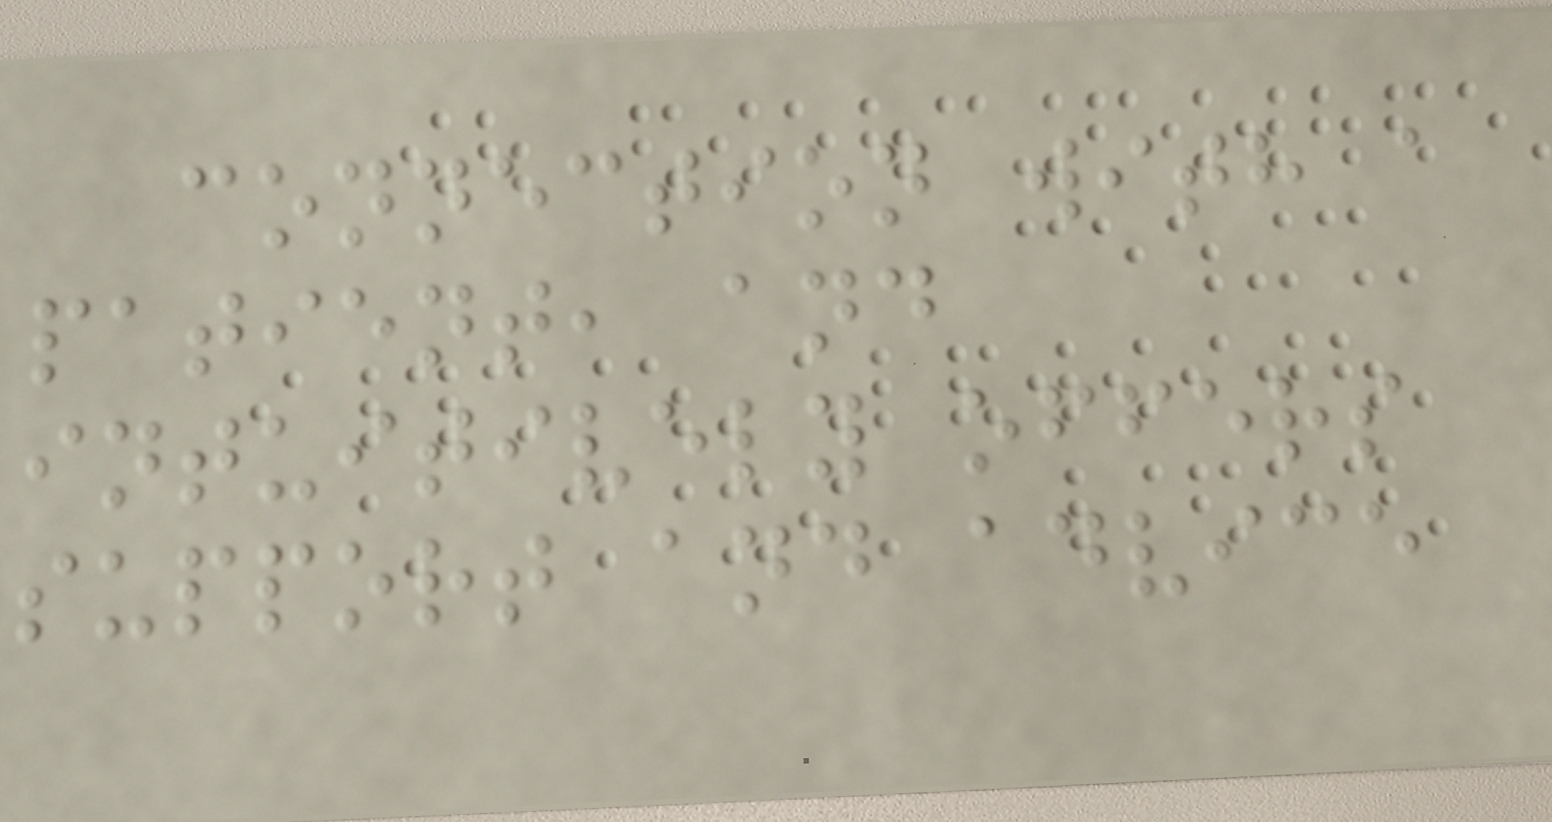connection with a
patient, and
intuitively offers
support and advice
